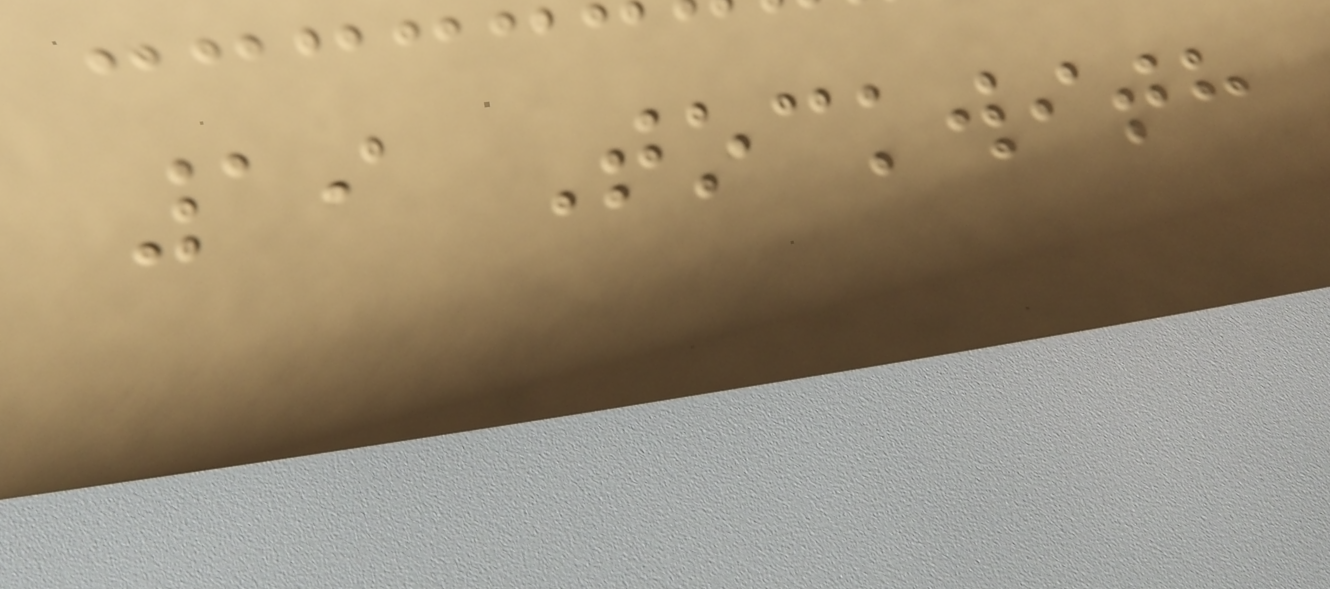19 Tockwith
